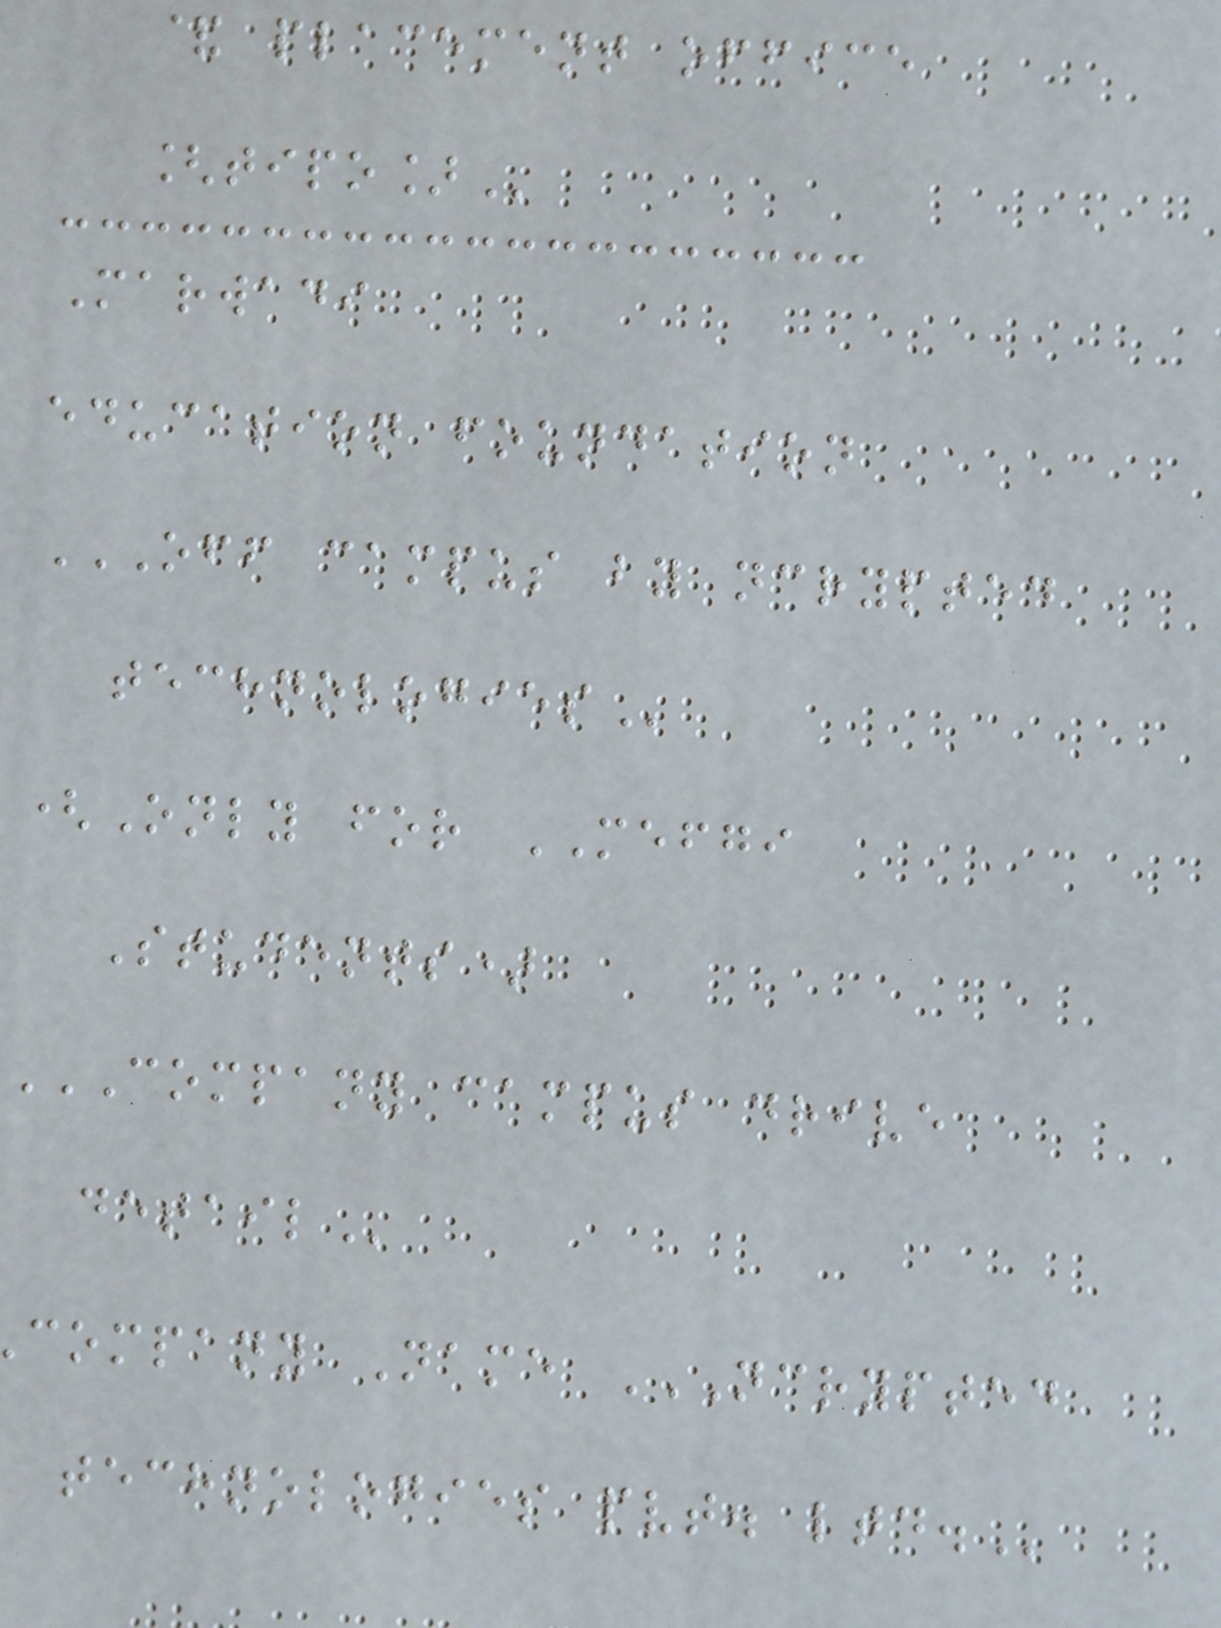& placement office
Marwadi
education foundation
OFF CAMPUS BY NCRYPTED
(Only for MEFGI
Students)
COMPANY CAMPUS DRIVE
technologies pvt.
